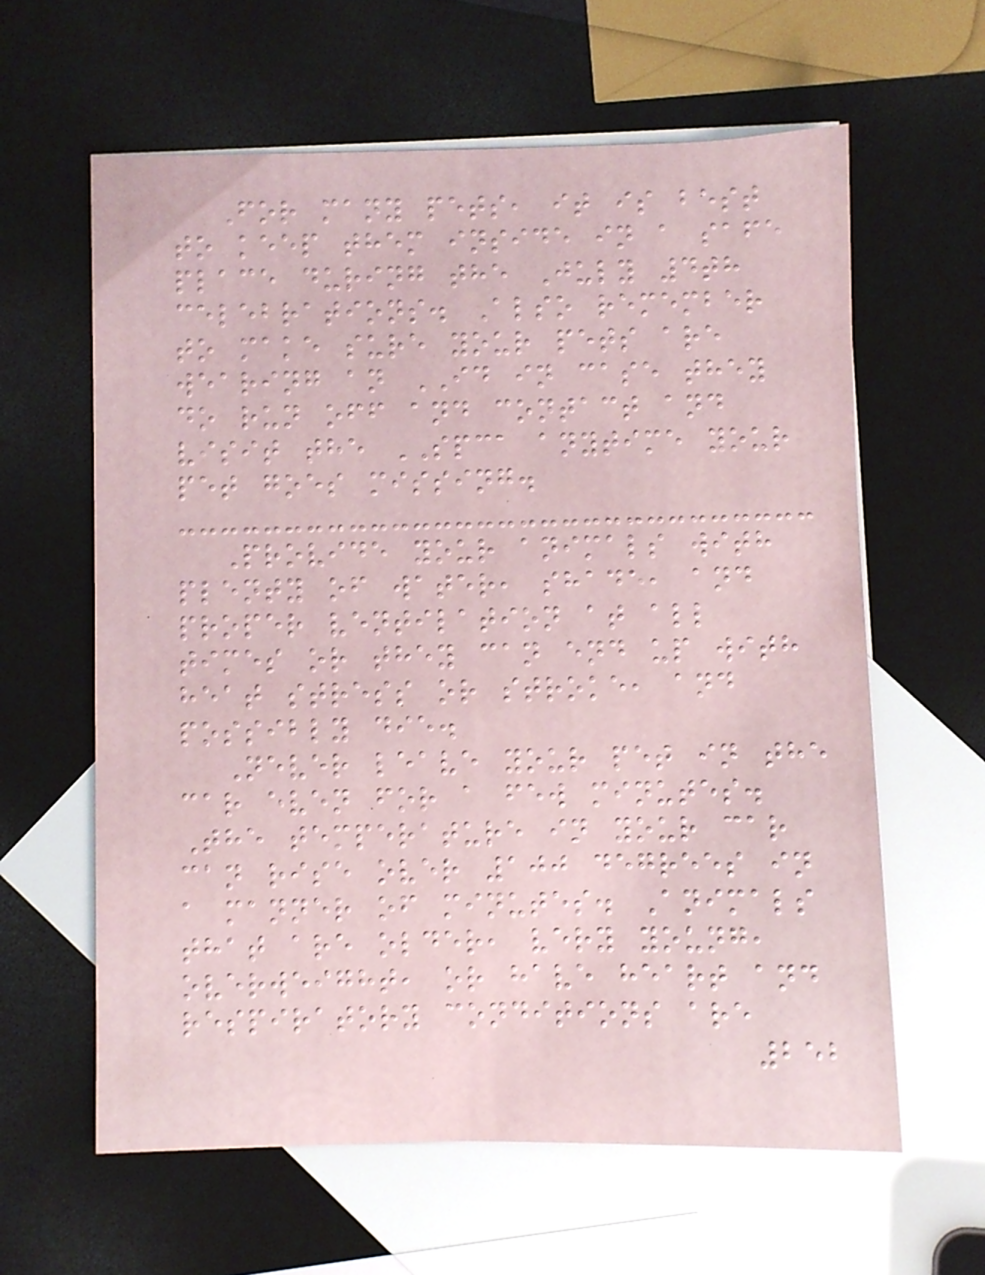For many pets, it is best
to keep them inside in a safe
place during the July 4th
celebrations. Also remember
to make sure your pets are
wearing an ID in case they
do run off and contact and
visit the SPCA anytime your
pet goes missing.
Provide your animals with
plenty of water, shade, and
proper ventilation at all
times or they can end up with
heat stress or stroke, and
possibly die.
Never leave your pet in the
car even for a few minutes.
The temperature in your car
can rise over 100 degrees in
a manner of minutes. Animals
that are older, very young,
overweight, or have heart and
respiratory conditions are
252
